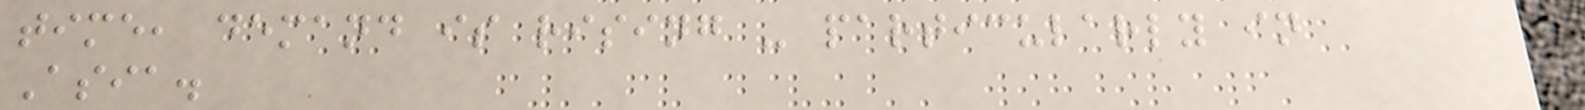time, demand is rising - particularly in
Asia.
